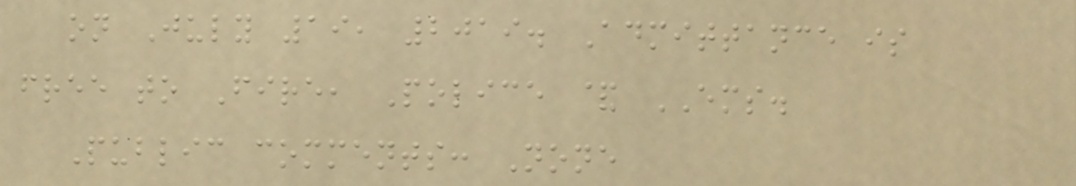on July 19, 2019. Admittance is
free to Fire, Police & EMS.
Public comments: None
